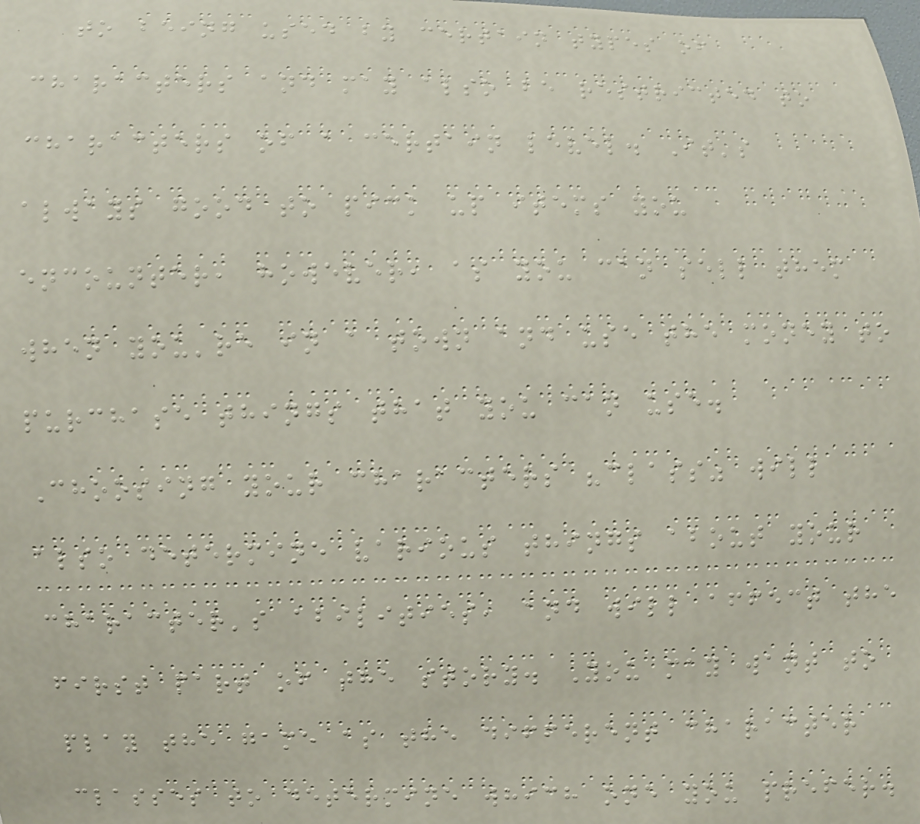to being used by certain types of
characters and may also be restricted to
characters of a certain level. It's
always good to pick up items you
encounter, however, as you can sell them
when you're in a town and use the money to
purchase things that you can use.
Choosing your characters "class" will
also determine various things about your
character's abilities, and will affect the
first part of the story. You may want to
play the game as the different character
classes to determine which one you prefer.
